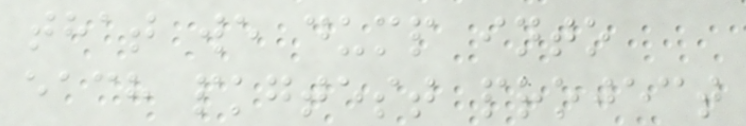that we dump into
each pkgtest project
